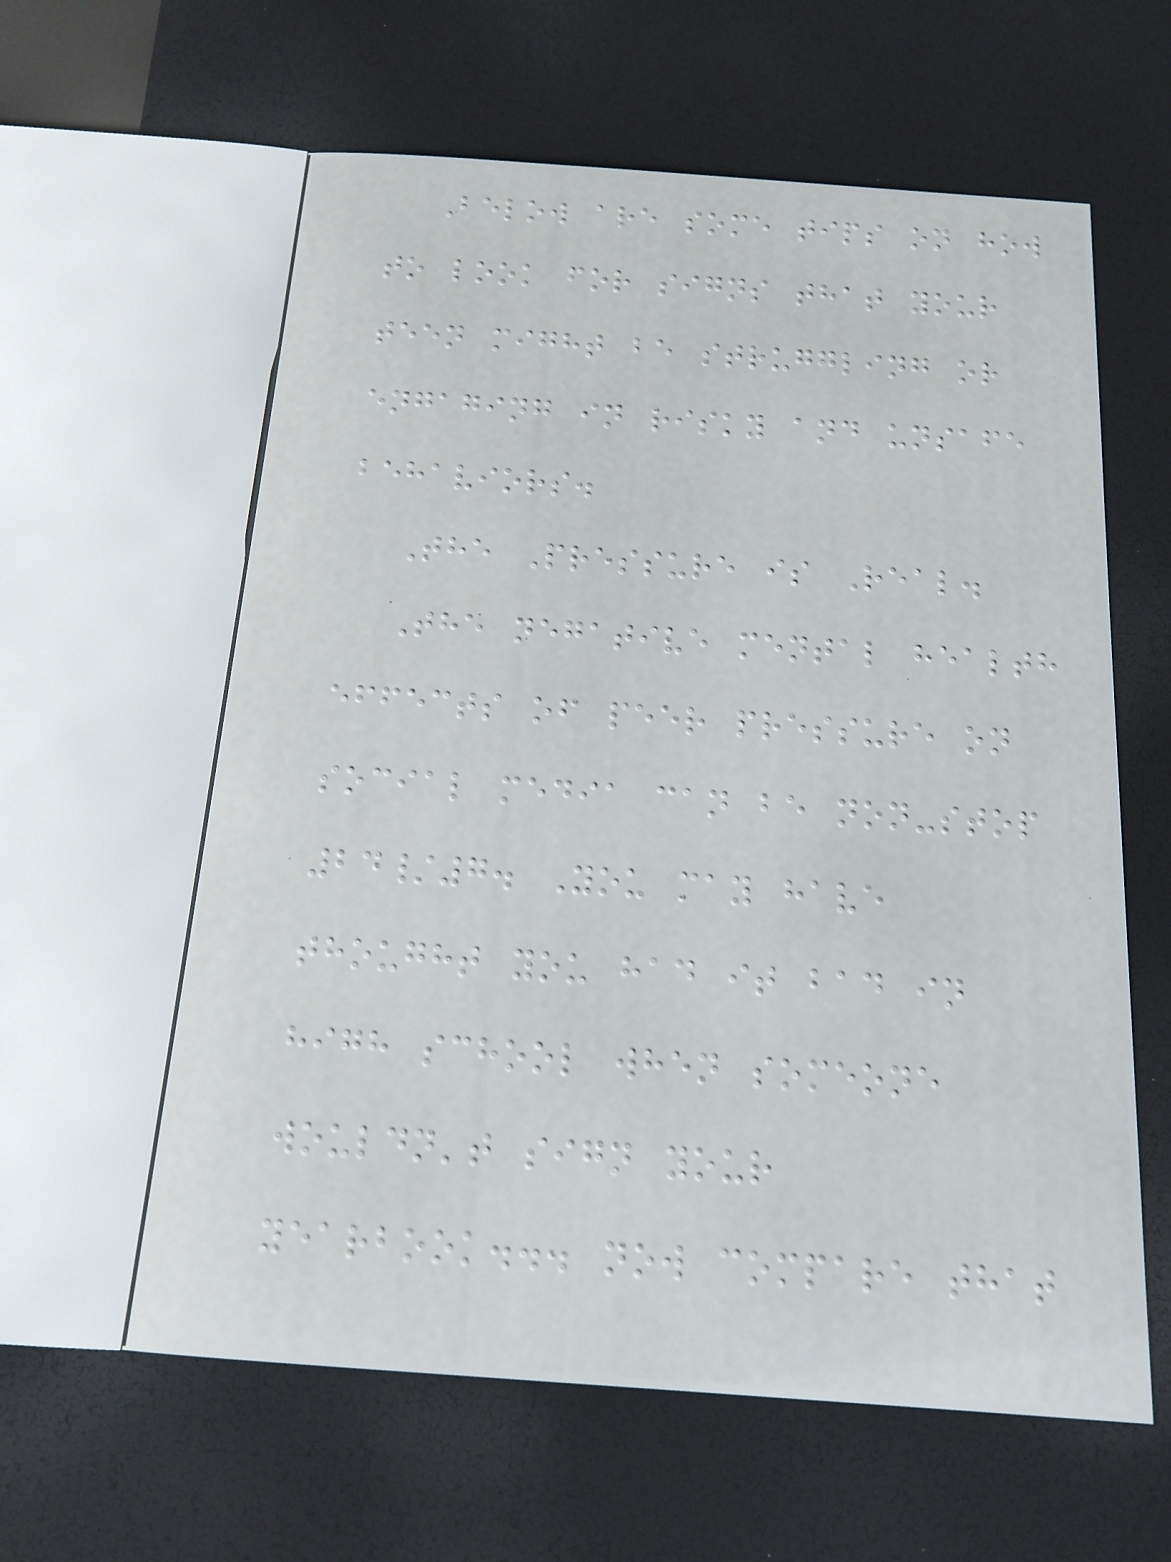Below are some tips on how
to look for signs that your
teen might be struggling or
engaging in risky and unsafe
behaviors.
The Pressure is Real.
The negative mental health
effects of peer pressure on
social media can be non-stop
24/7. You may have
thought you had it bad in
high school when someone
wouldn't sign your
yearbook... now compare that
